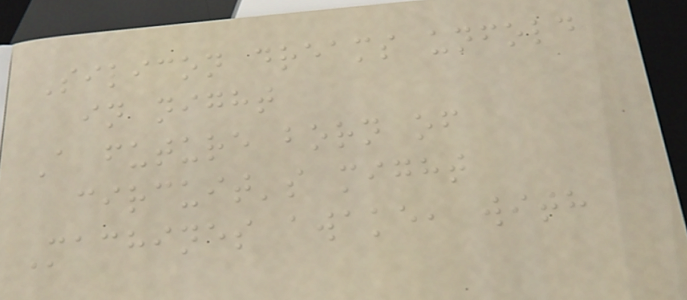Silicon dreams unfold
in night
A future born of
circuit's might
Machines awake, with
